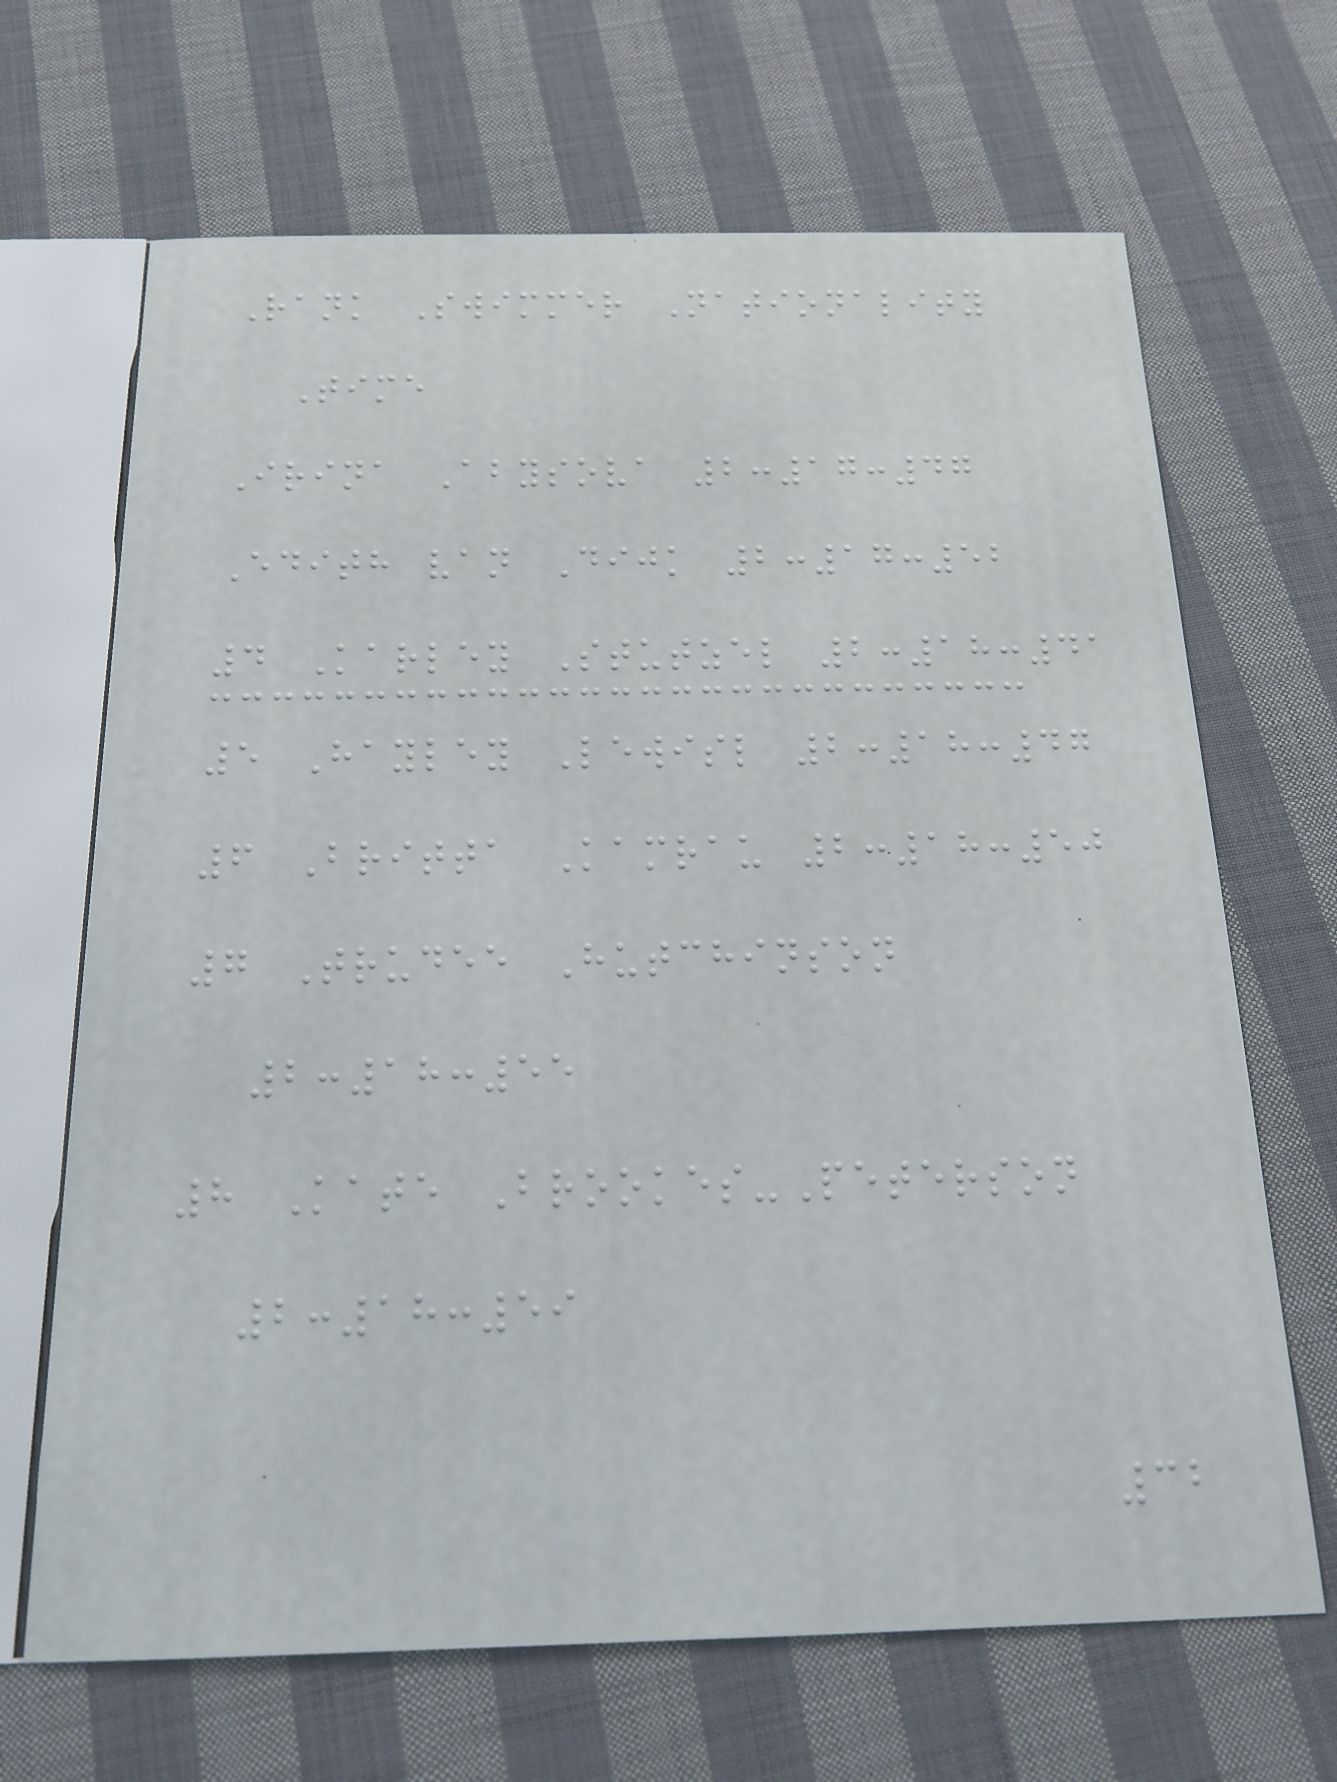Rank Swimmer Nationality
Time
Irina Abysova 2:17:47
Edith van Dijk 2:17:52
4 Karley Stutzel 2:18:41
5 Hayley Lewisl 2:18:47
6 Britta Kamrau 2:18:50
7 Trudee Hutchinson
2:18:55
8 Kate Brookes-Peterson
2:18:59
32
